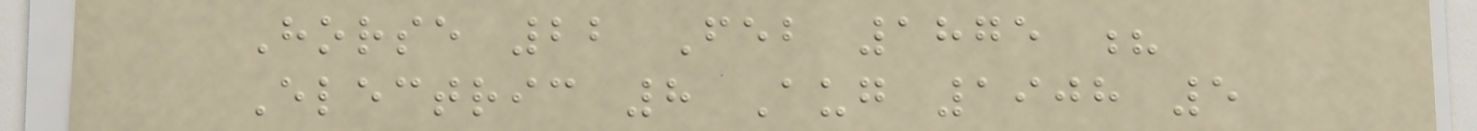Horse 22 Feb 1875 ?
Electric 8 Aug 1908 5
